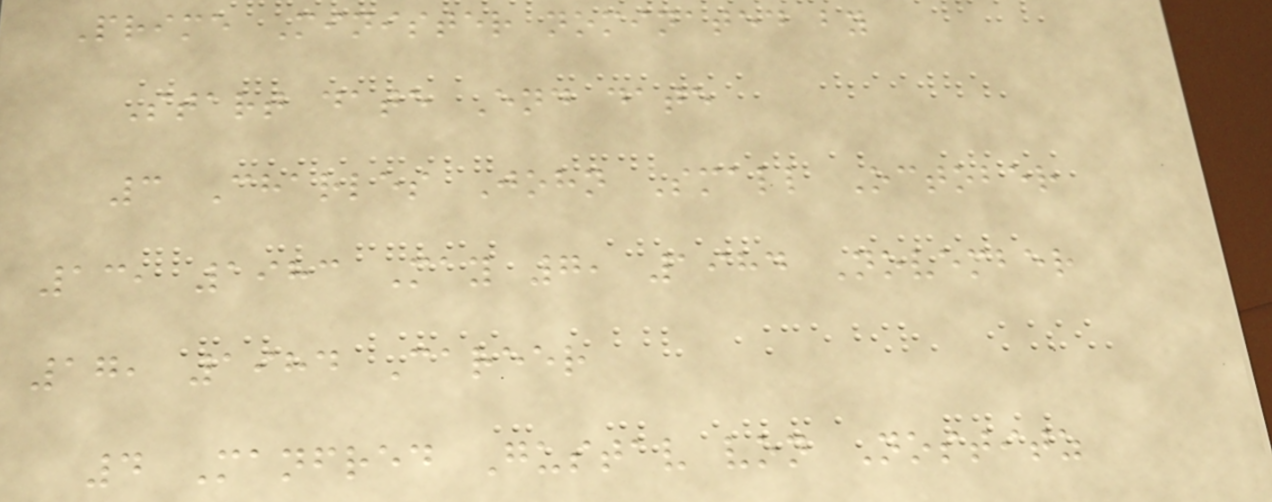Prime Minister nominated by
Start date End date
3 Charles John Small October
13, 1983 May 7, 1984 November
17, 1984 Career
4 Manfred Gustav von Nostitz
